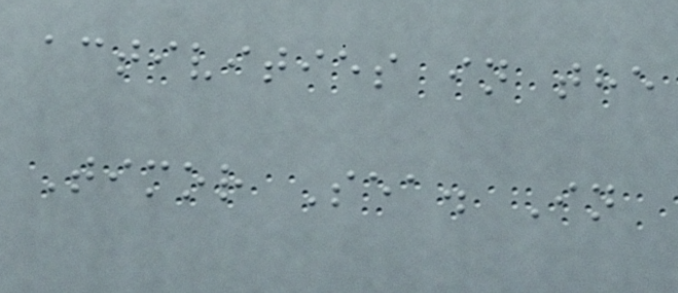activities in the
Timor Sea. In
